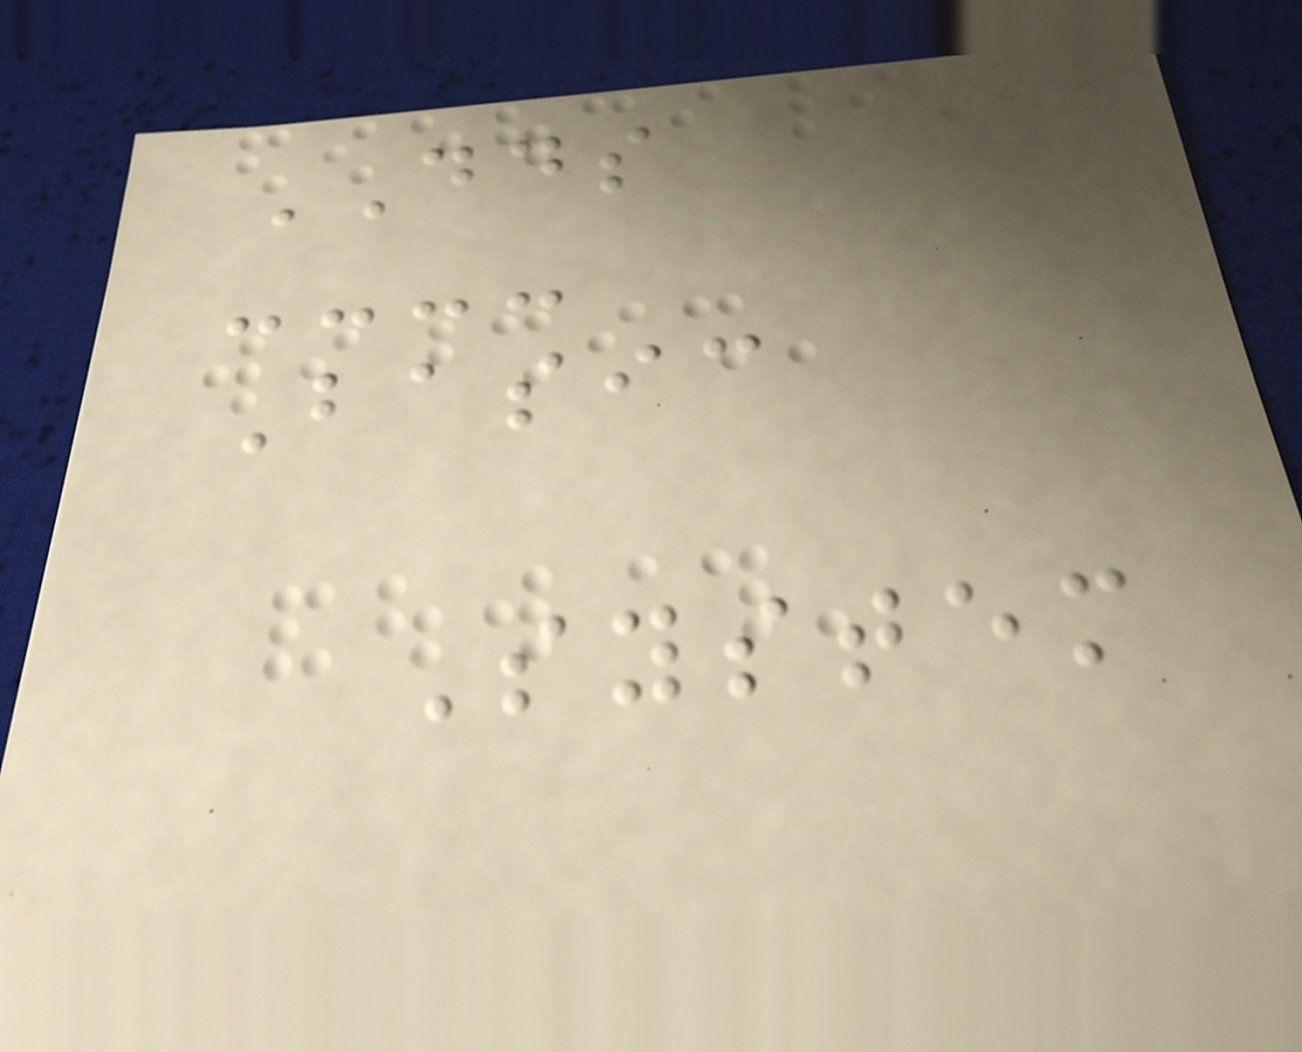DDS
Basic
System
